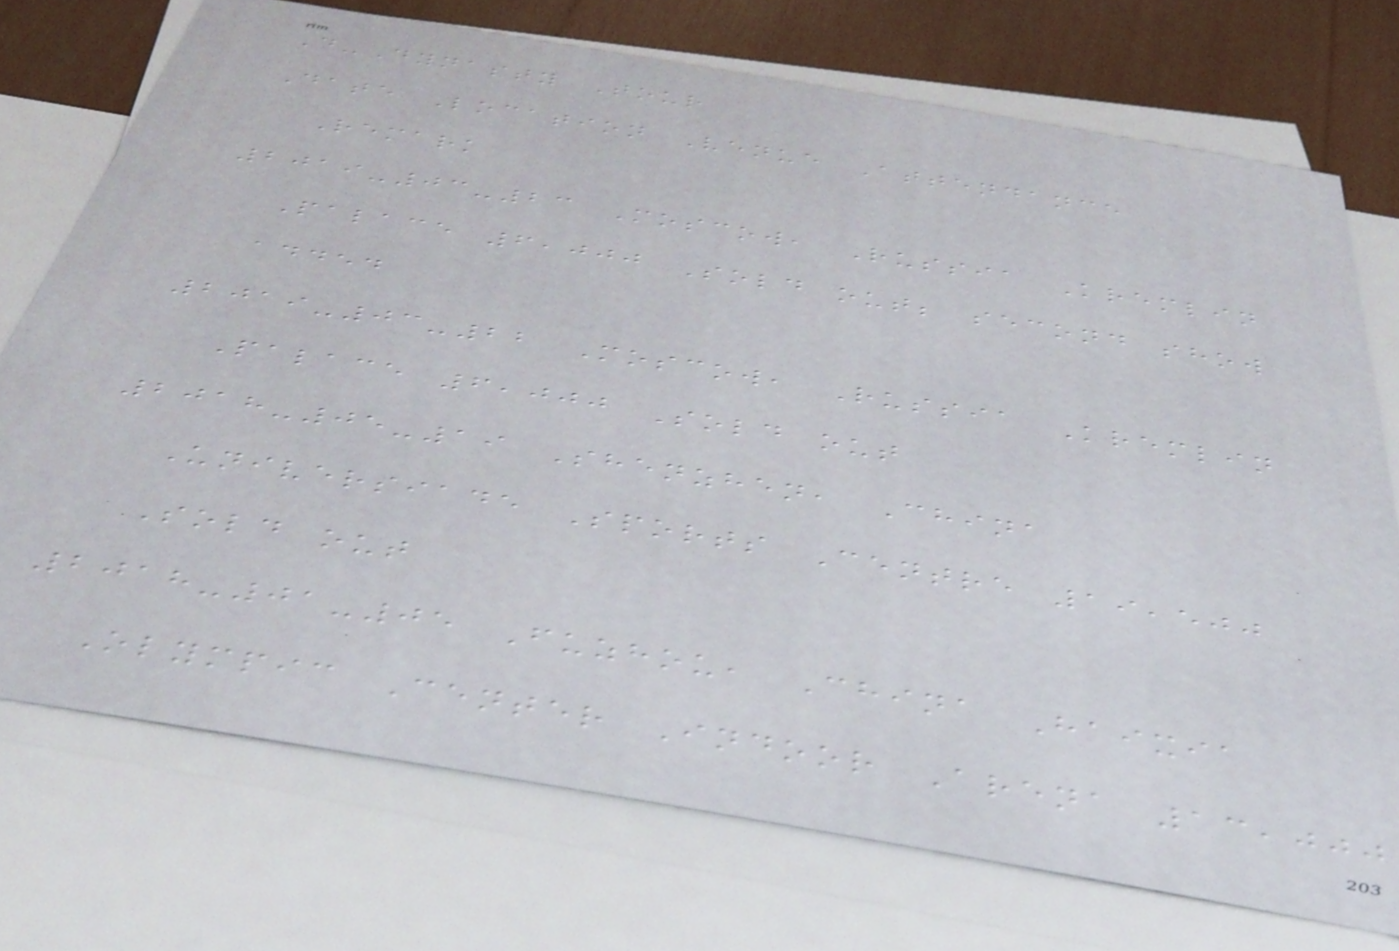D-Dynasty Tour
Date Location Venue Attendance
Remark
2019-03-23 Moscow, Russia Kremlin
Palace 6,000 Sold out; second show
added
2019-03-22 Moscow, Russia Kremlin
Palace 6,000 Sold out
2018-05-19 Shenzhen, China
Universiade Sports Centre 19,500
Sold out
2018-01-05 Fuzhou, China Haixia
Olympic Center Indoor Arena 13,000
